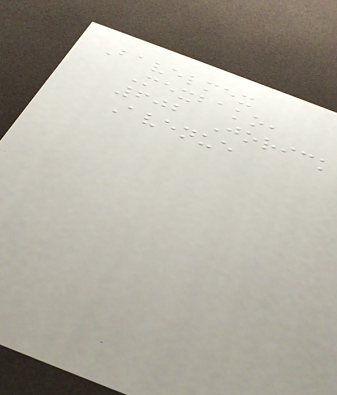Bavelmex
Mexbako,
602 Jorick
Avenue
